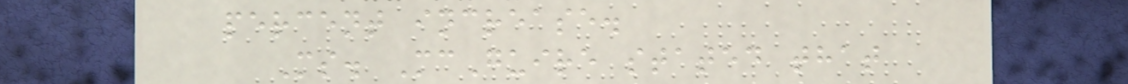percent increase.
Ms. McGuire stated that
